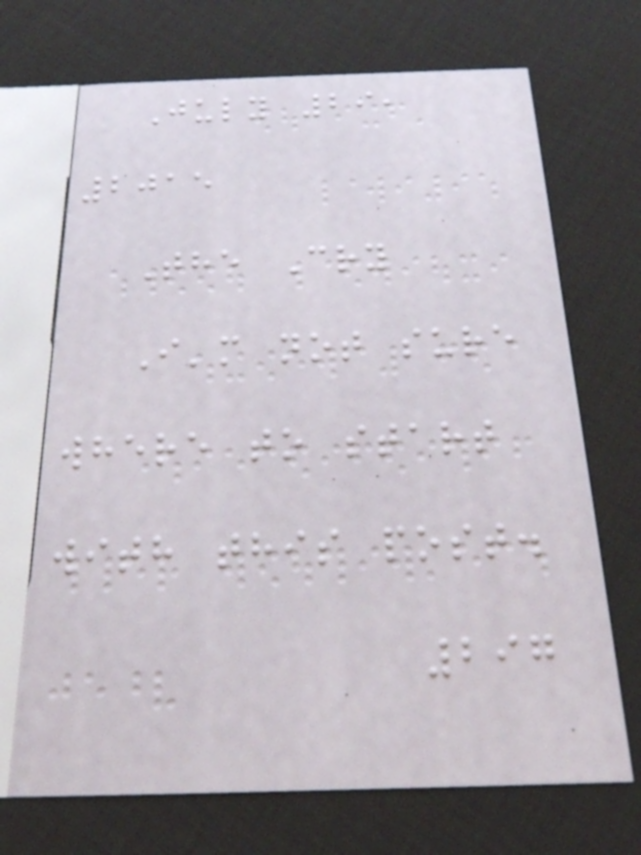July 29,
2015
The Cry
I'm not sure
where to start
with this post.
297
